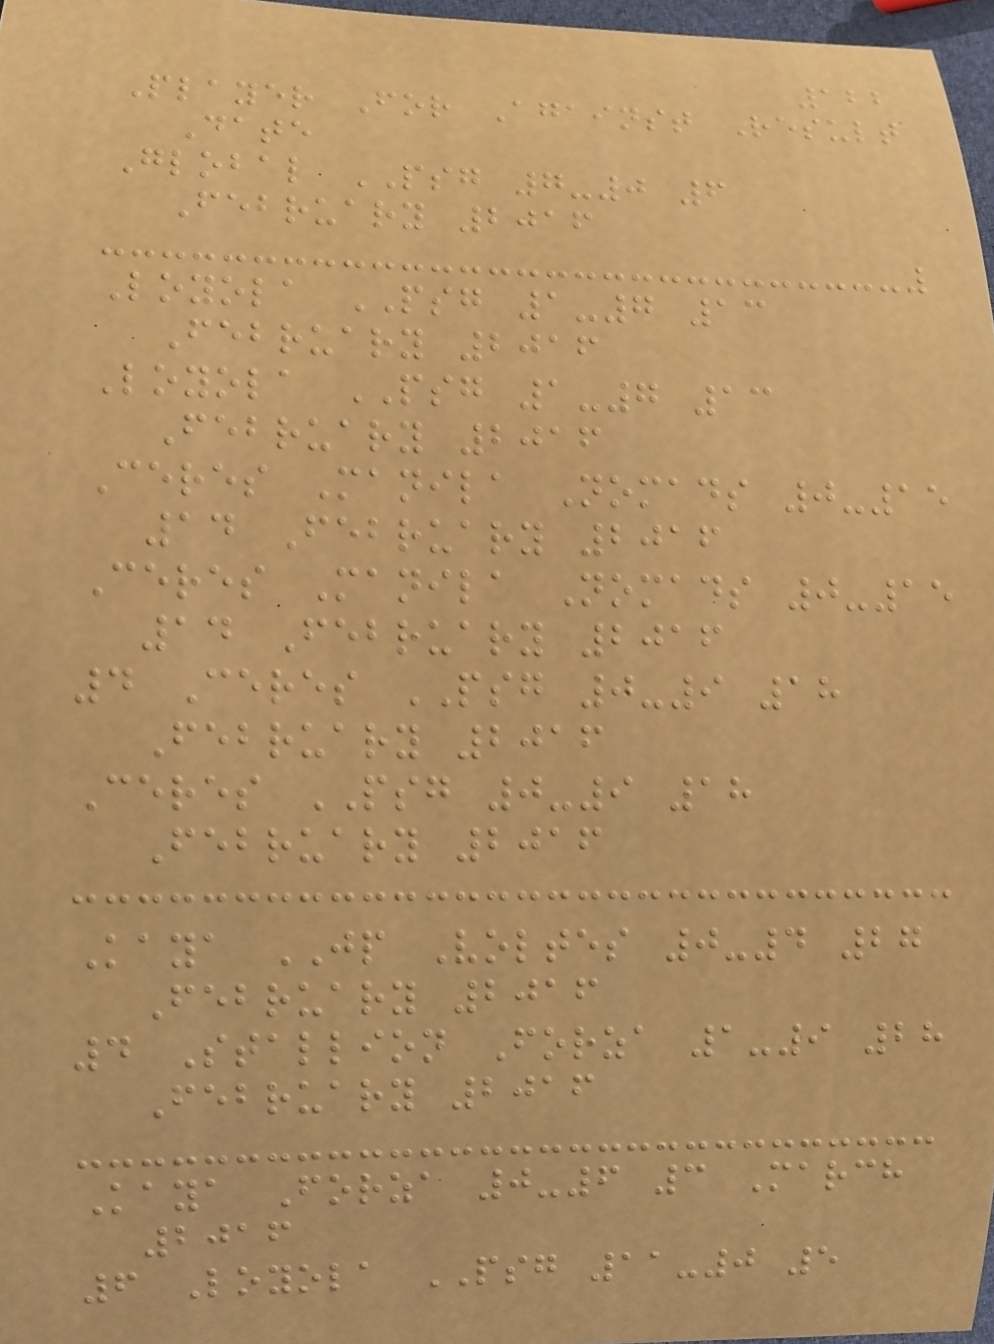122
Player For Against Result
Date
Global PSG 7-0 6
February 2016
Loyola PSG 1-7 13
February 2016
Loyola PSG 1-7 13
February 2016
Ceres Manila Nomads 0-15
14 February 2016
Ceres Manila Nomads 0-15
14 February 2016
4 Ceres PSG 0-9 18
February 2016
Ceres PSG 0-9 18
February 2016
Kaya JP Voltes 0-4 27
February 2016
4 Stallion Forza 1-9 28
February 2016
Kaya Forza 0-6 3 March
2016
6 Loyola PSG 11-0 5
